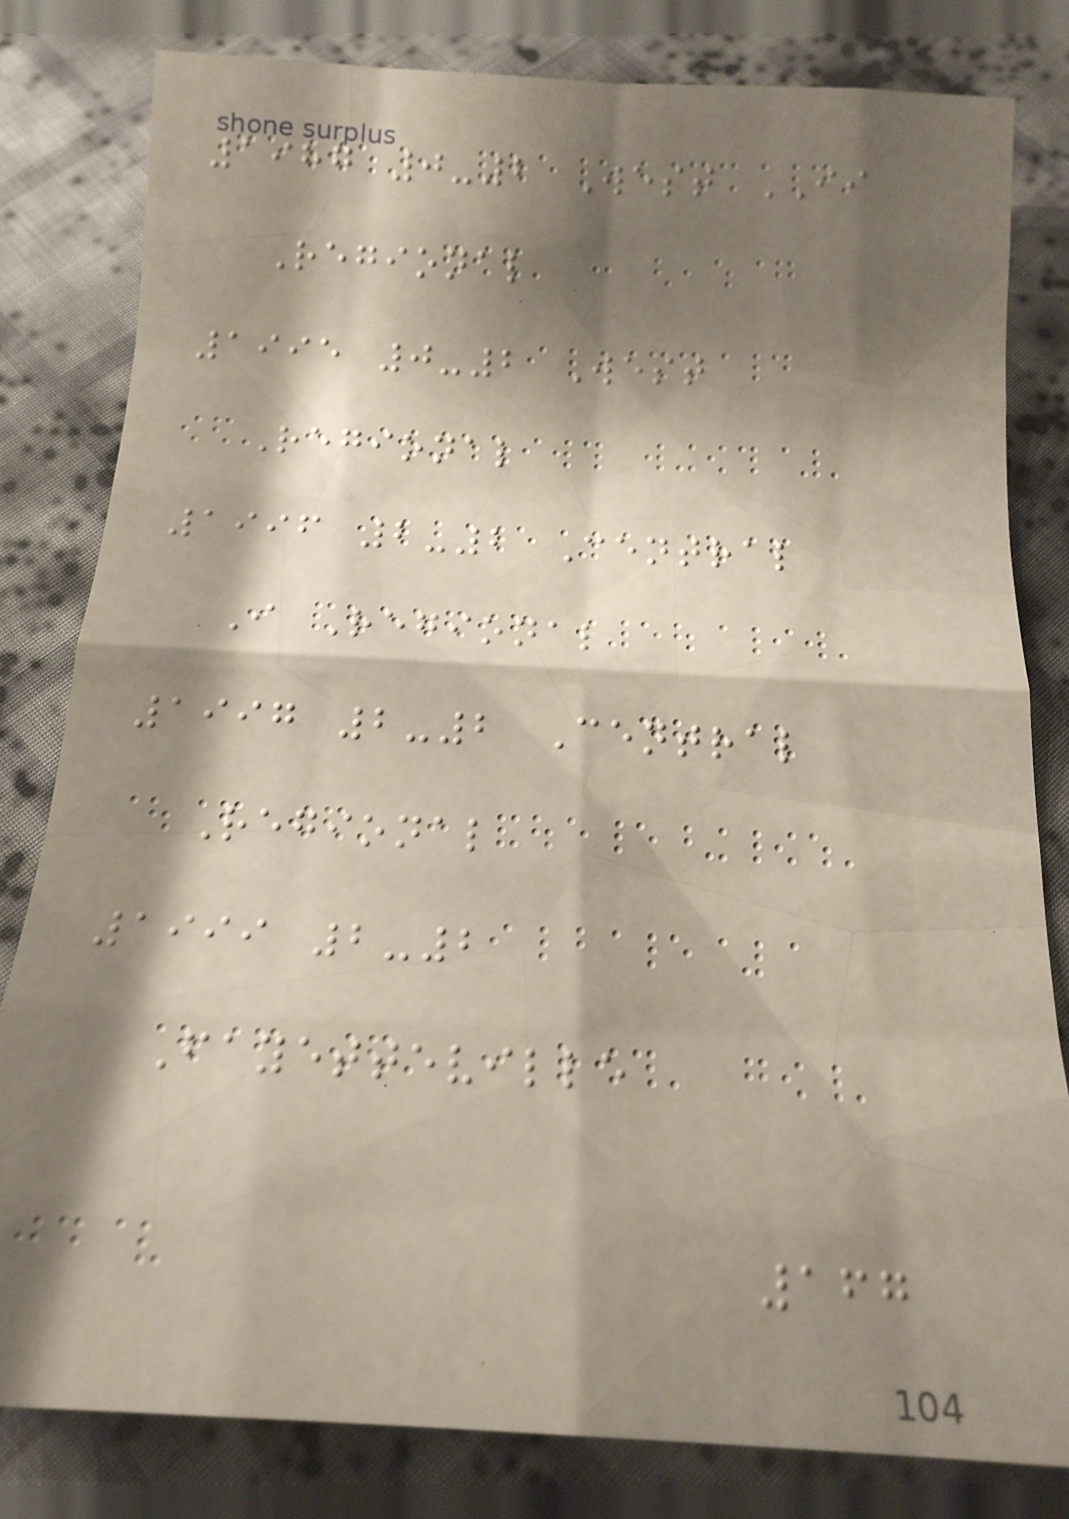1987 0-2 West II
Regional
1995 0-2 West
Regional
1996 2-2 Central
I Regional
1997 2-2 Central
Regional
1999 2-2
Fayetteville
167
